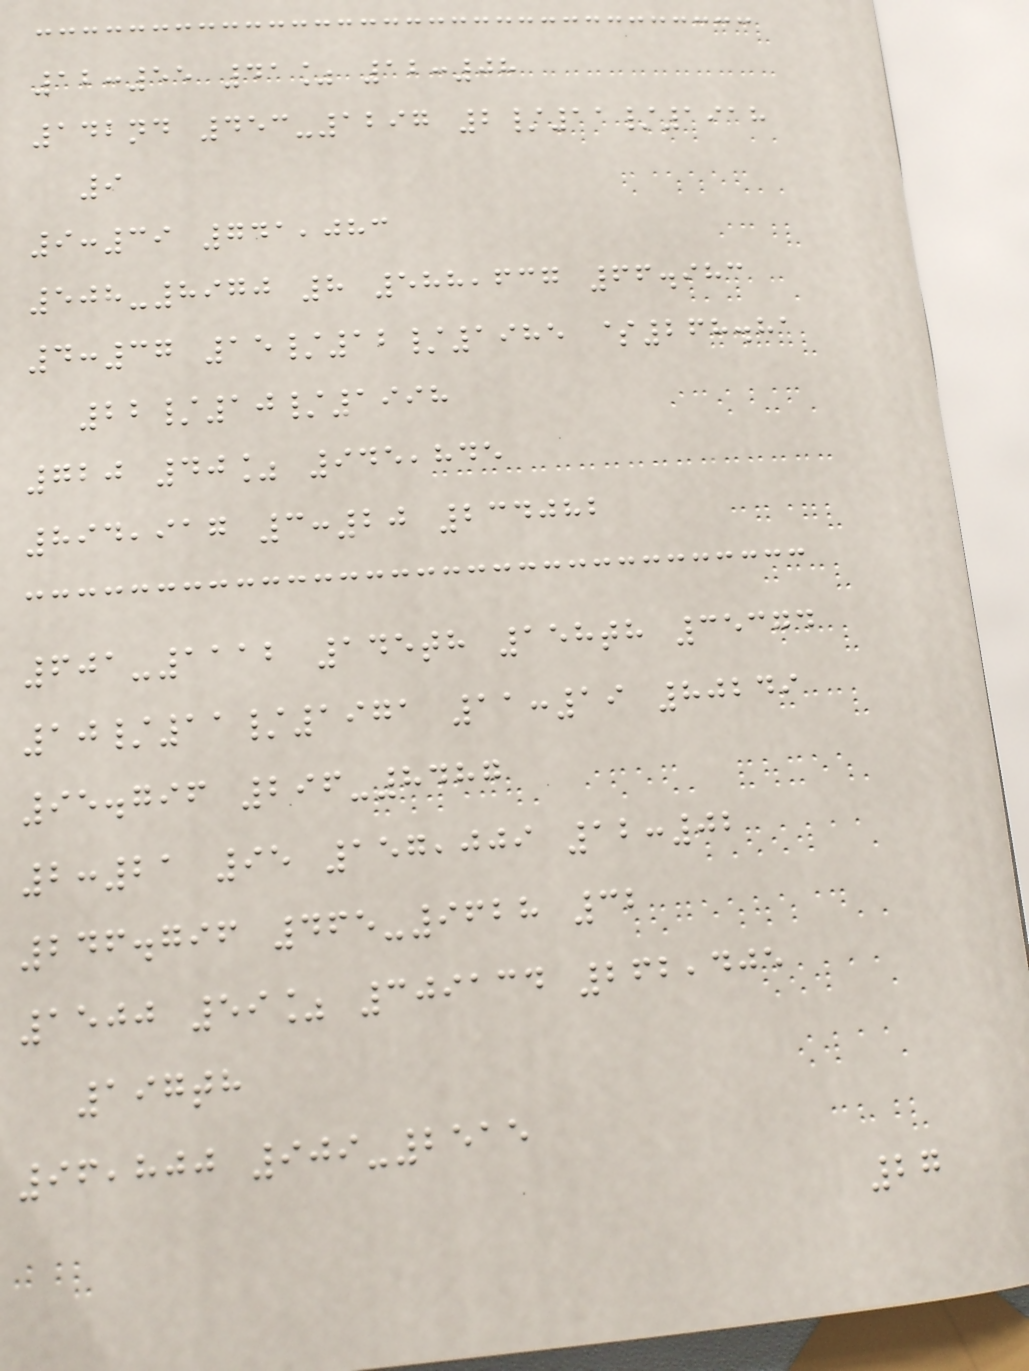12:55 41% 12:08
142nd 453-1297 2/11/1918
9
9:39 741,083
508-8970 8 588,637 66.983
4:37 15/12/1985 $268.81
22/10/1998
720 40% 945,845
894,917 3:20 234082
601-1112 145th 158th 35374
10/11/1971 11:19 80249
95.796 296-8487
2:21 95 157,009 12:02
246.796 465-9628 32
1500 59% 309134 262,405
197th
96,800 909-2515
27
